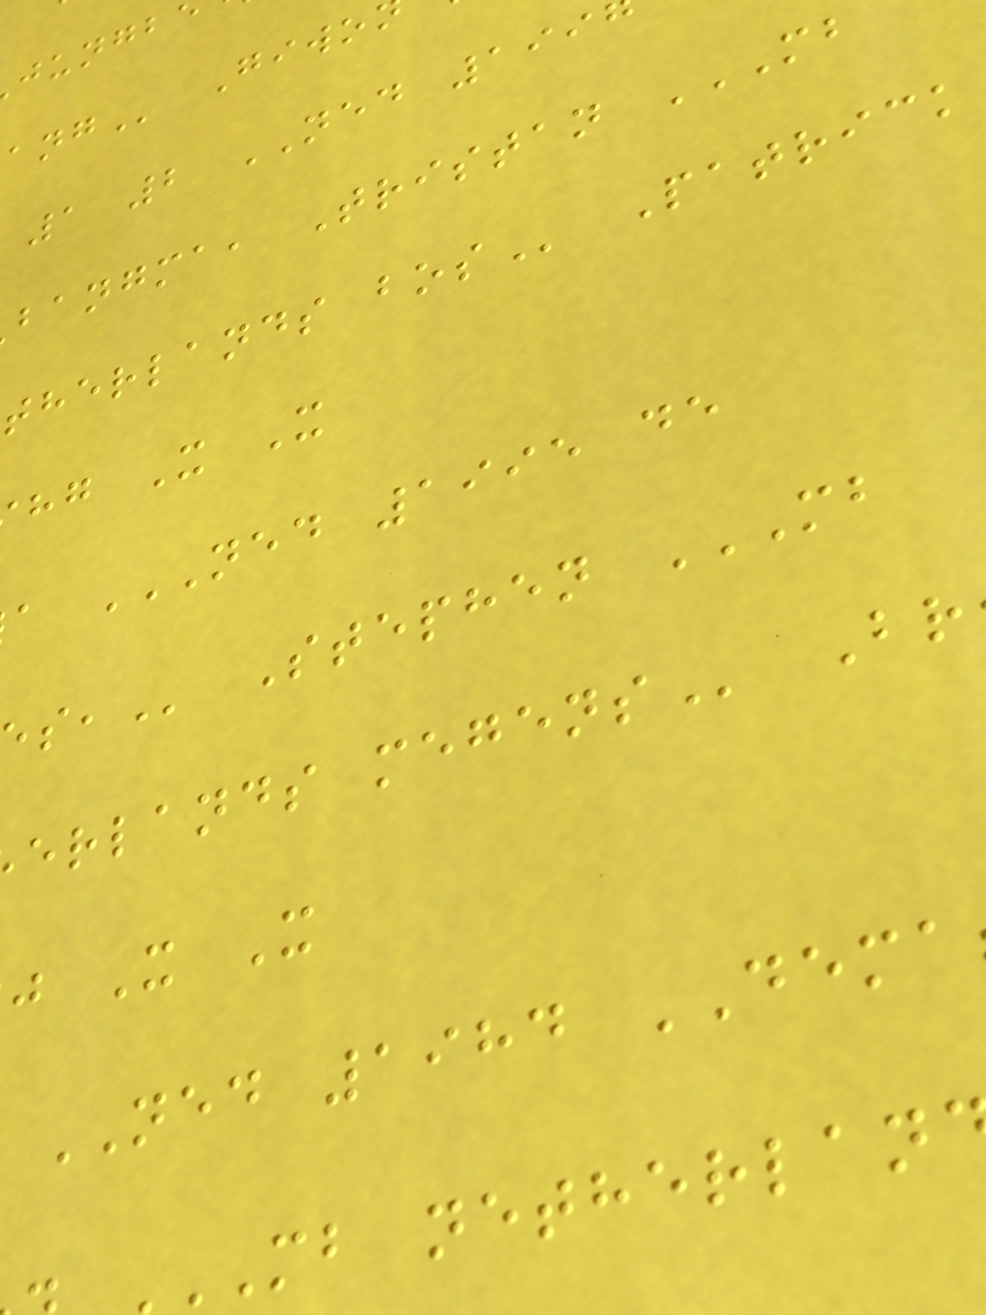1 2 NED 199
therlands
hg X X
Stephen
erlands
j X X
NED 1984 DEMA
